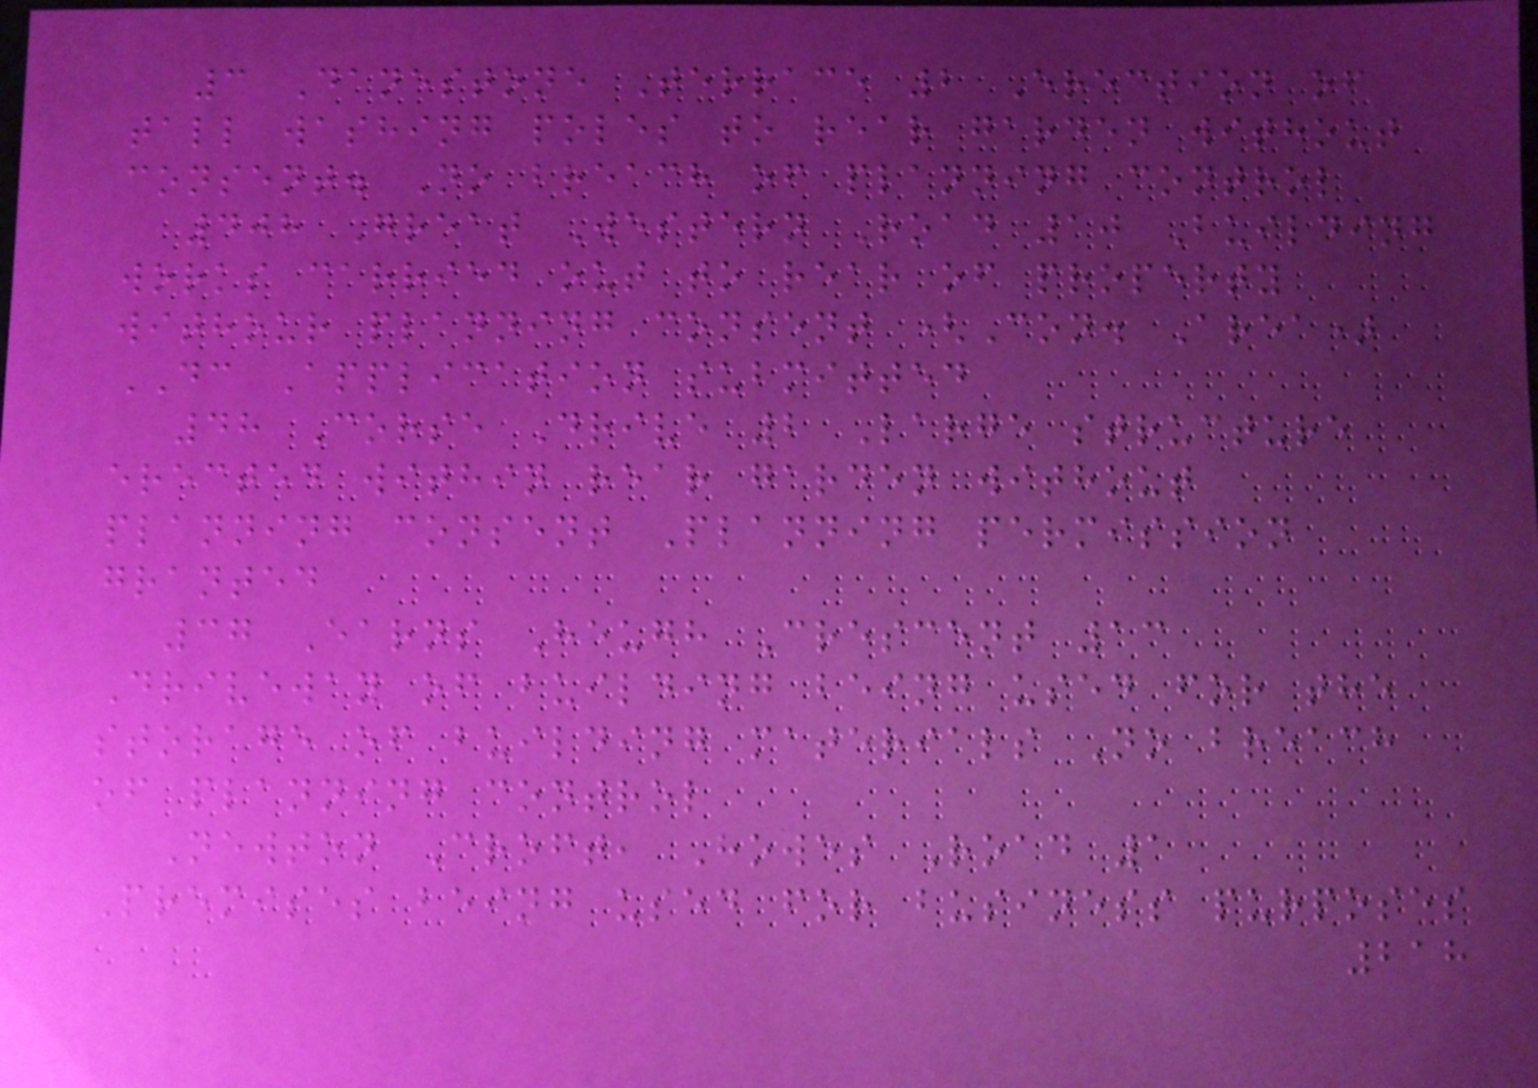3 Danestone Terrace 2 Erection of
tall washing poles to rear garden without
consent. No breach of planning control
408 Great Western Road 10 Building
works carried out to rear of property
withour planning consent (Con. Area)
DC Application submitted
48 Corse Drive 2 Large structure
erected within rear garden without
planning consent Planning permission
granted
37 Earns Heugh Crescent 13
Driveway of building being used for the
storage of building materials No breach
of planning control
Newton Croft, Howes Road 1
Premises being used for business purposes
218
